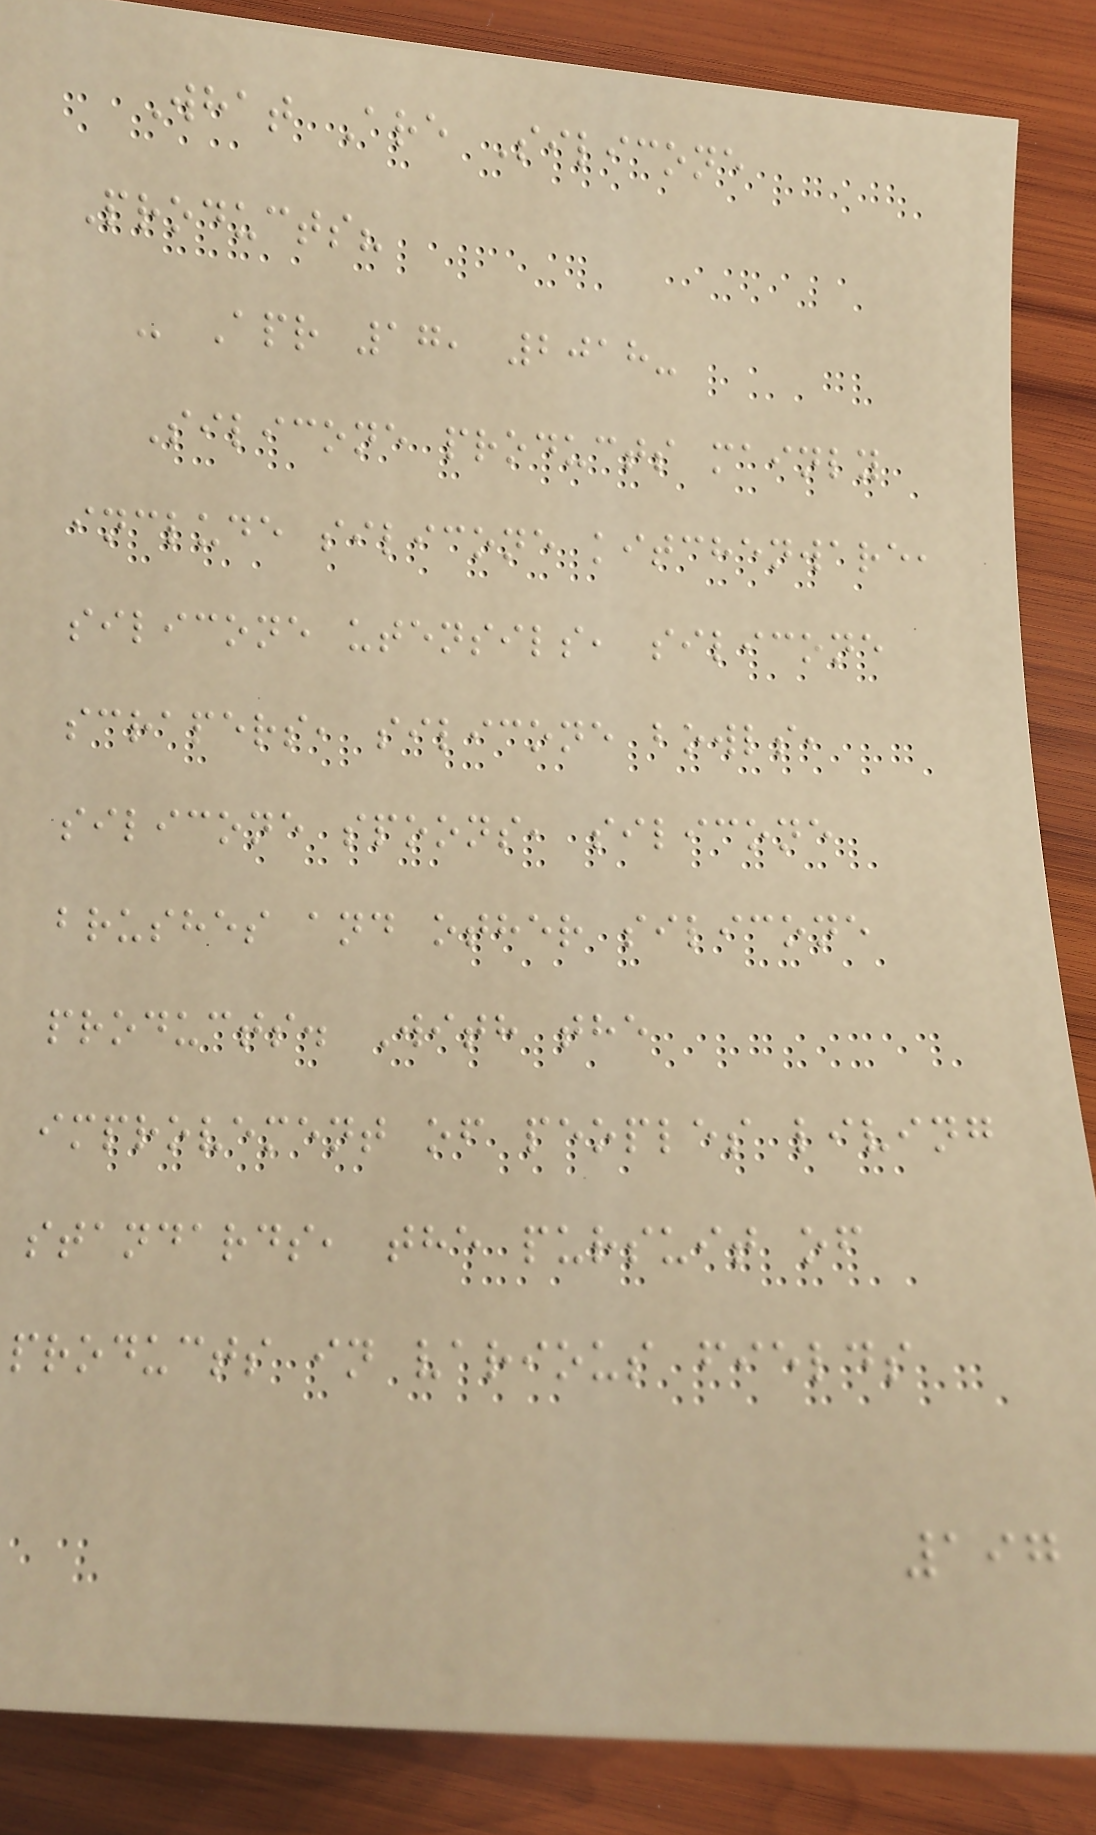What Are Silicone
Products?
- Apr 17, 2018-
Silicone products mainly
include silicone kitchenware,
silicone utensils, silicone
scrapers, silicone bowls,
silicone spoons, silicone
brushes and other silicone
products. With the
improvement of peoples living
standards, the pursuit of
products in various fields
197
